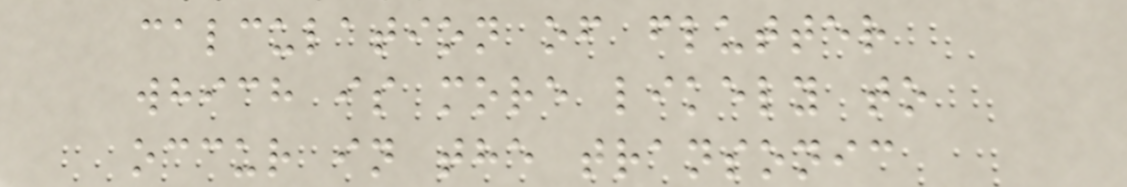calculation of flutter
which is more likely to
occur in the transonic
